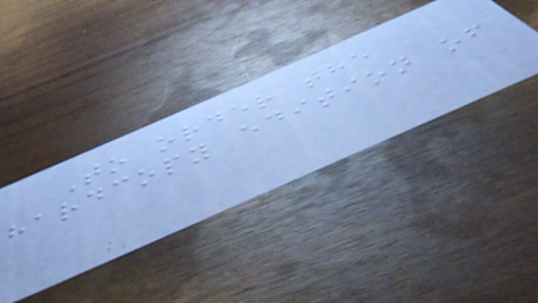To order the
hardcopy edition of
